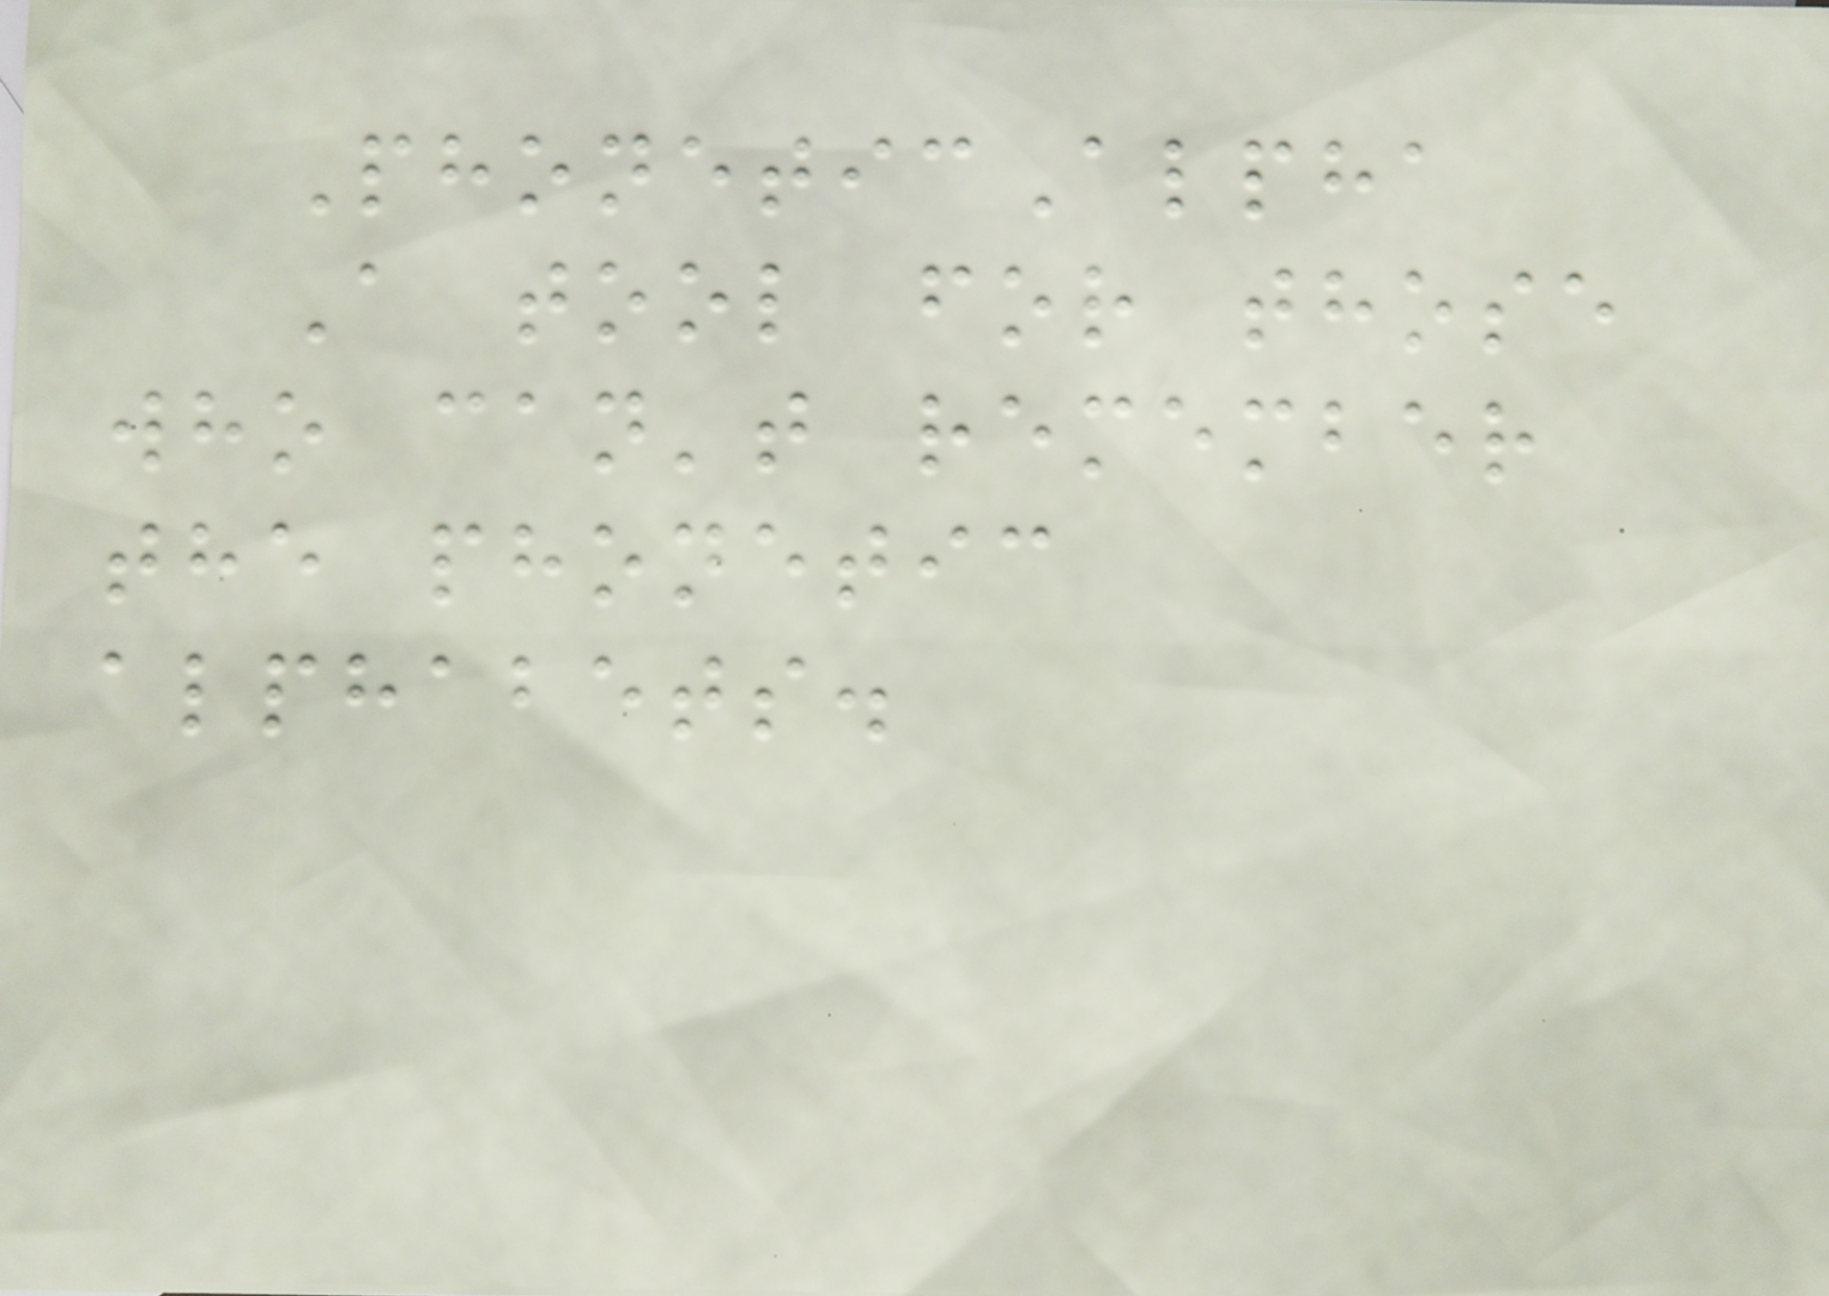PhoneticAlpha
A tool for those
who can't remember
the phonetic
alphabets.
